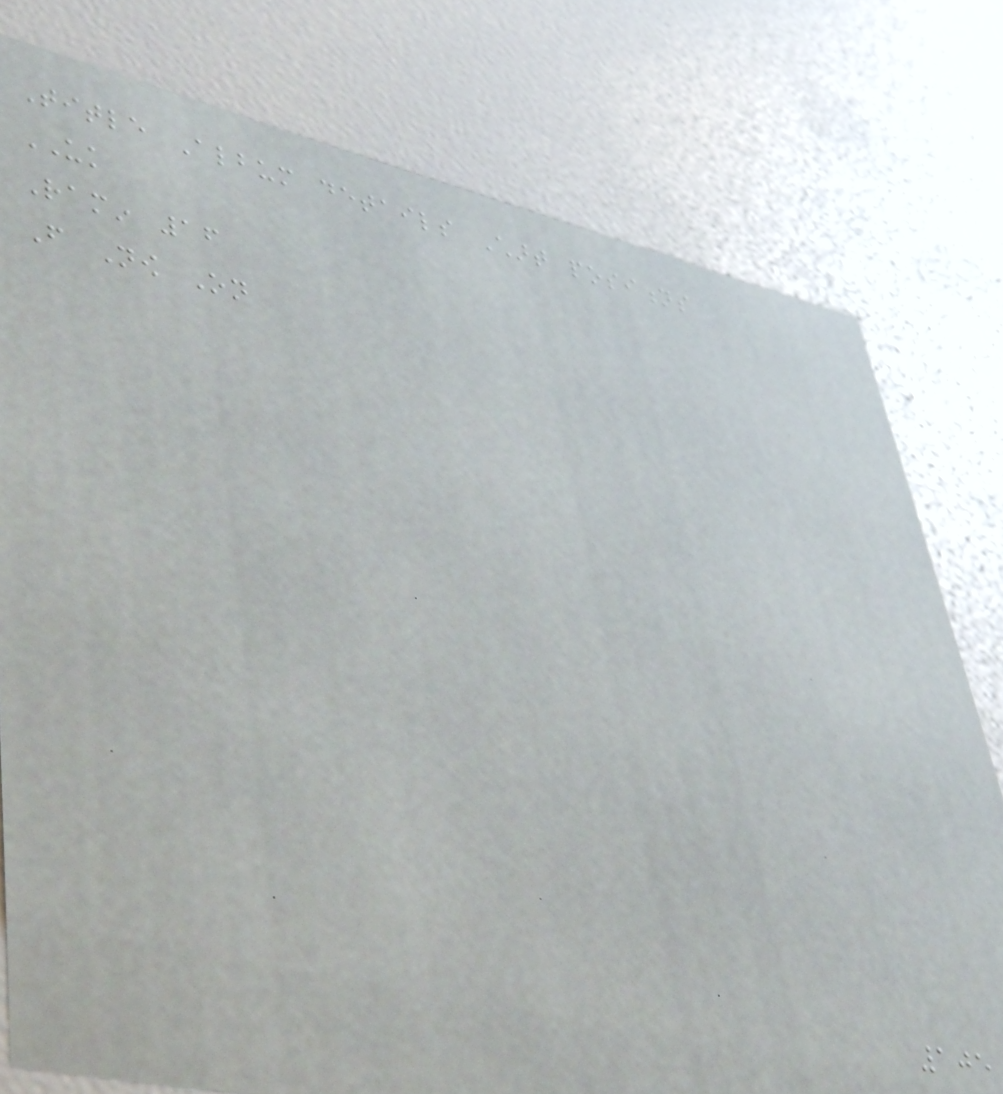Title Album details Chart positions
UK
Ramin 16
From Now On
105
